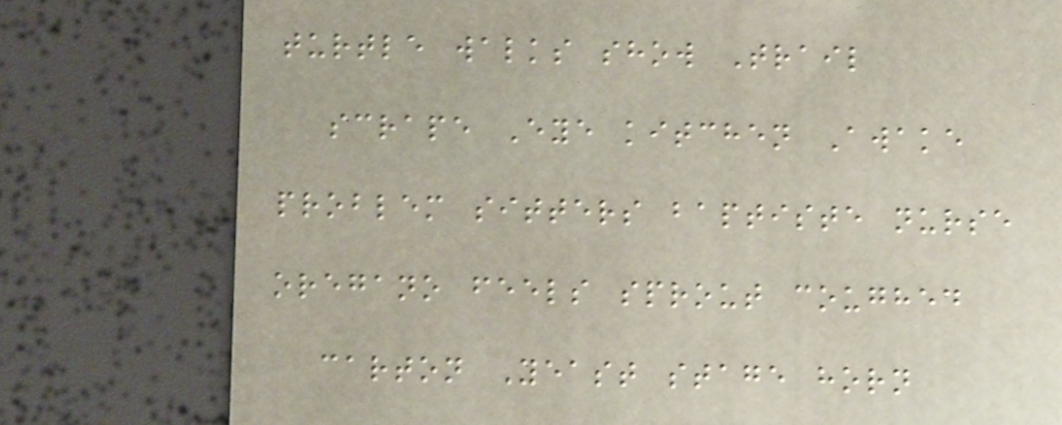turtle walks show Trail
scrape Eye kitchen Awake
problem sitters baptiste nurse
oregano feels sprout coughed
carton Yeast stage horn
